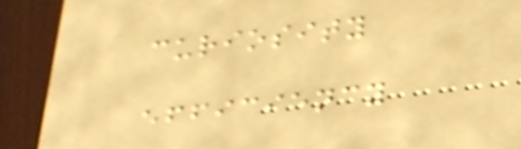curiosity
efficiency
